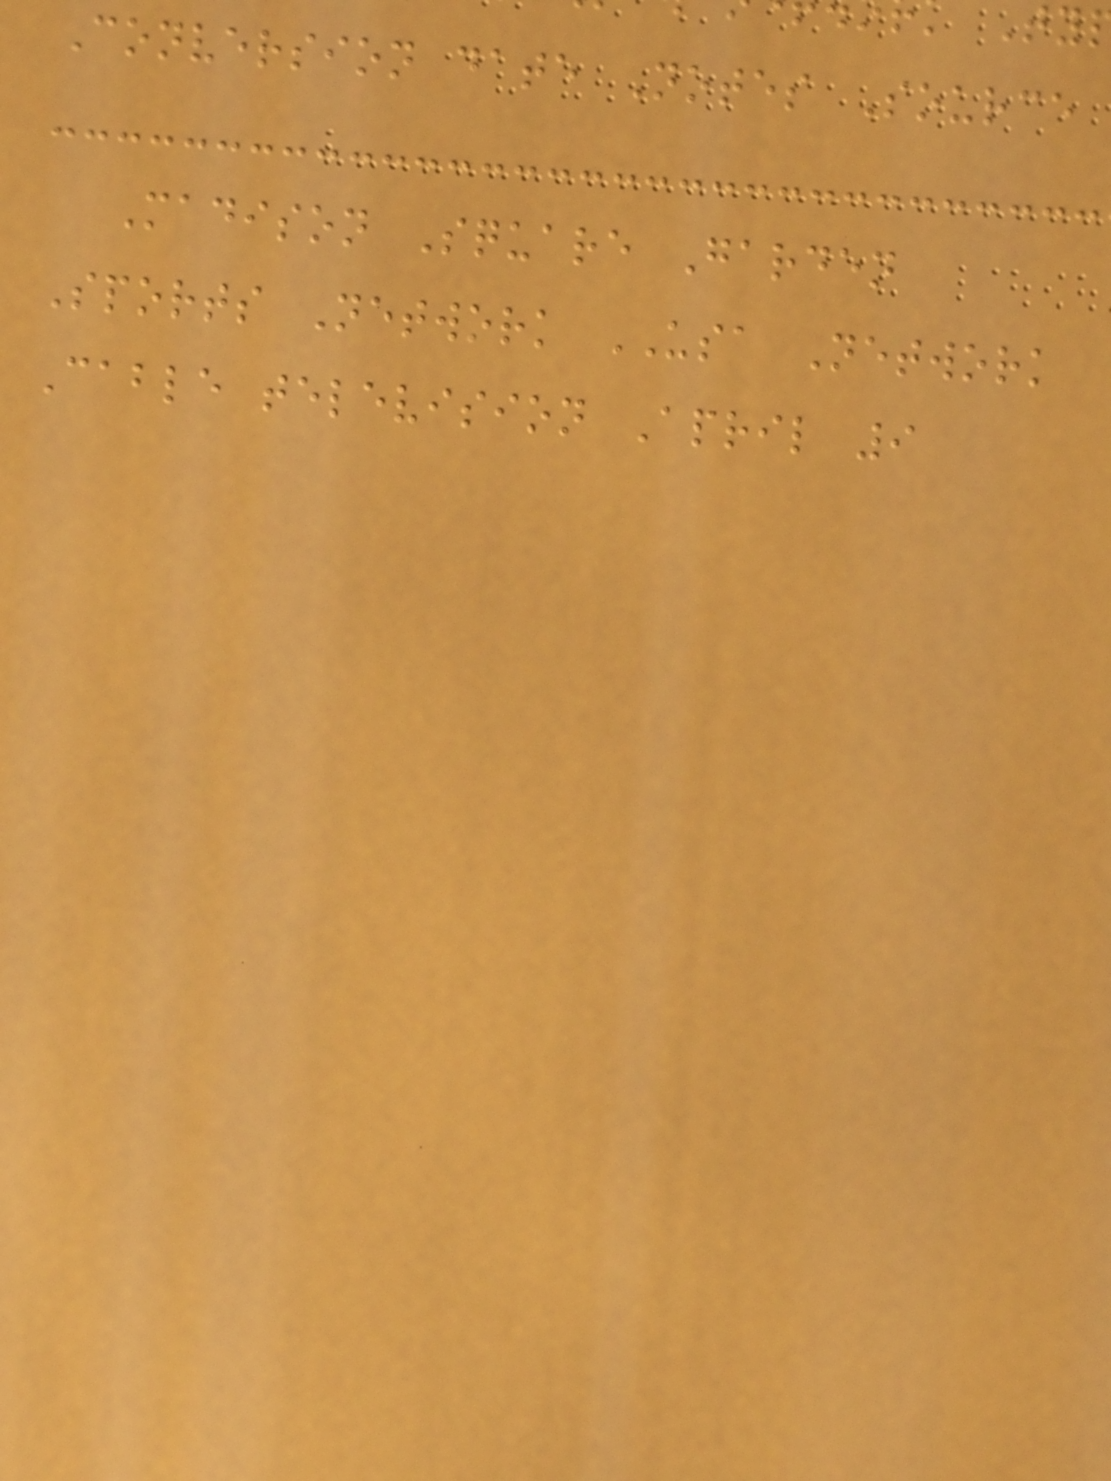Conversion date Notes Source
Madison Square Garden
Sports Network USA Network
Cable television April 9
